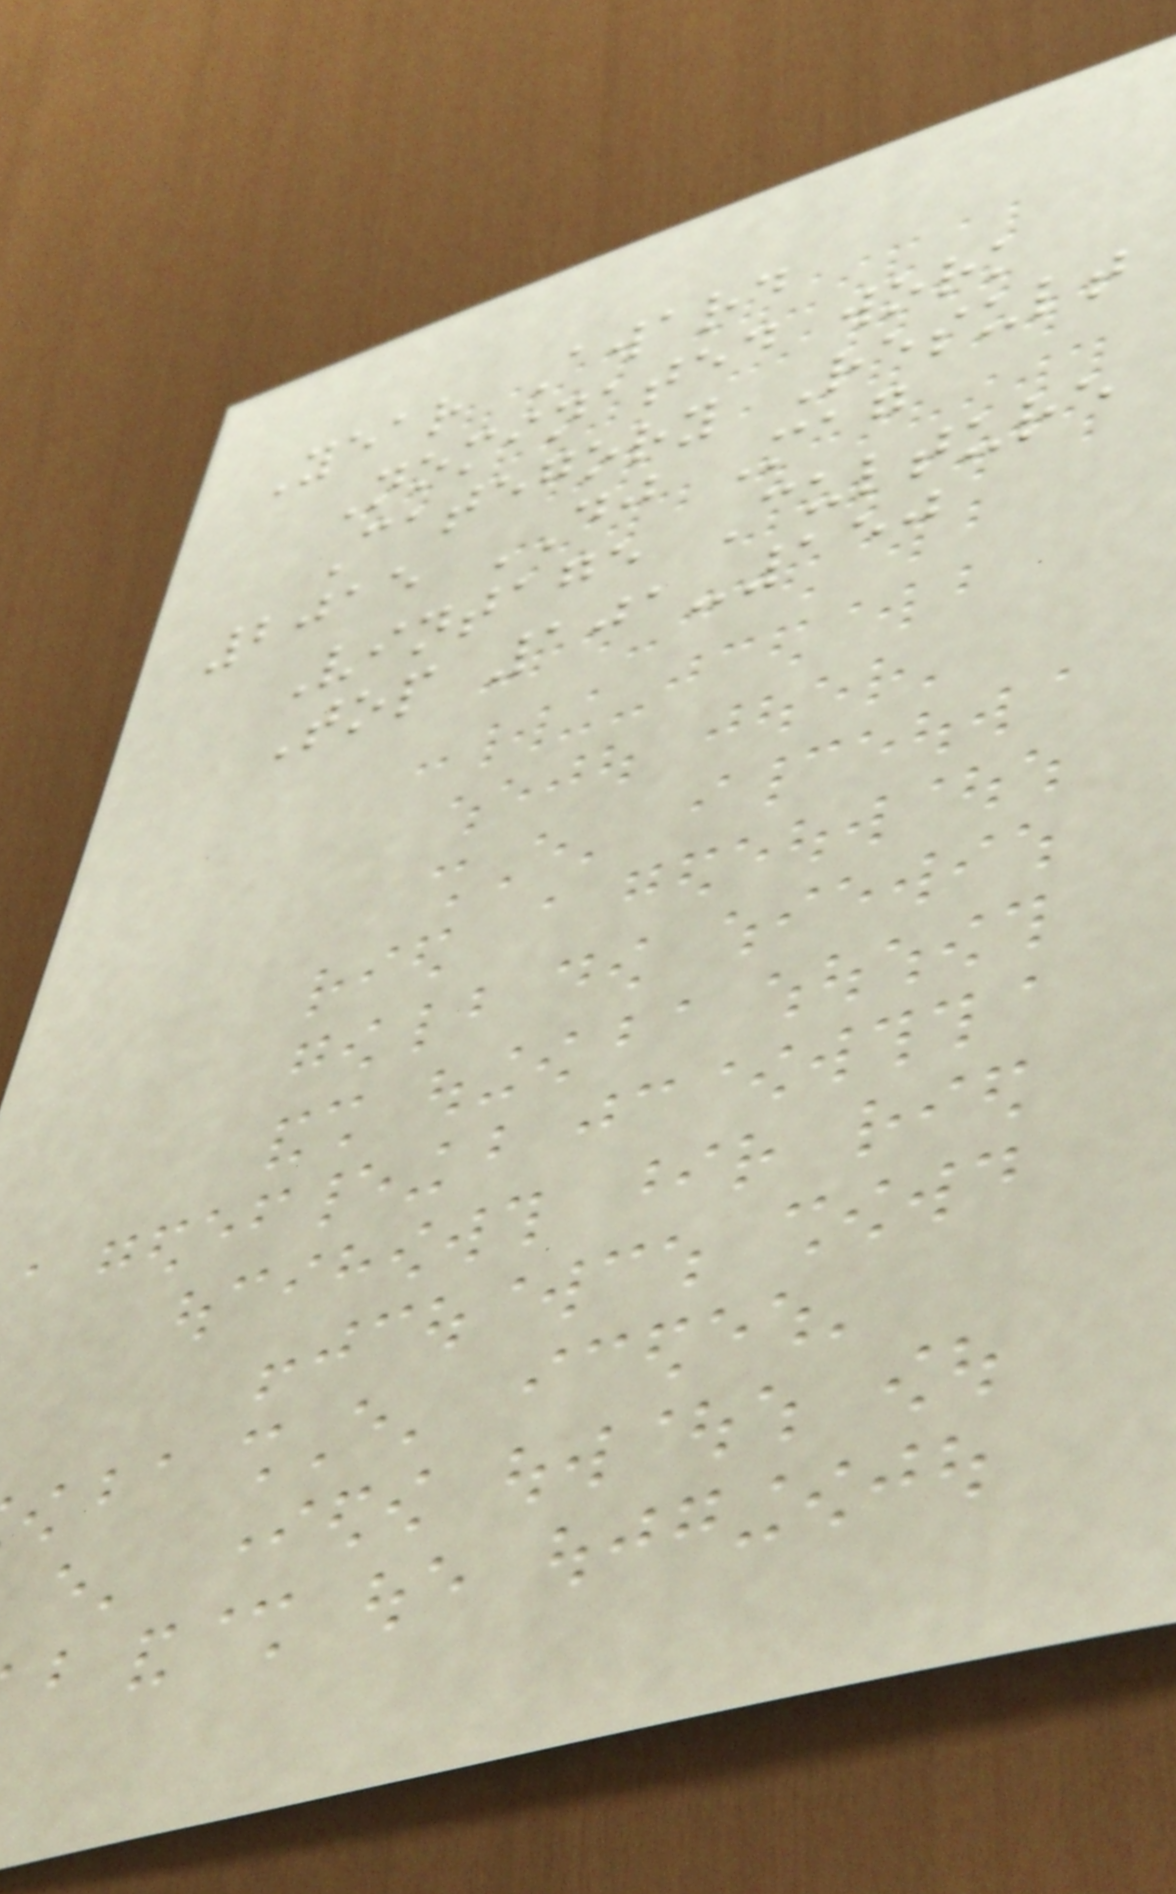Year Award
Nominated work
Category Result
2015 DJ Mag
Vintage Culture
Top 101-150
